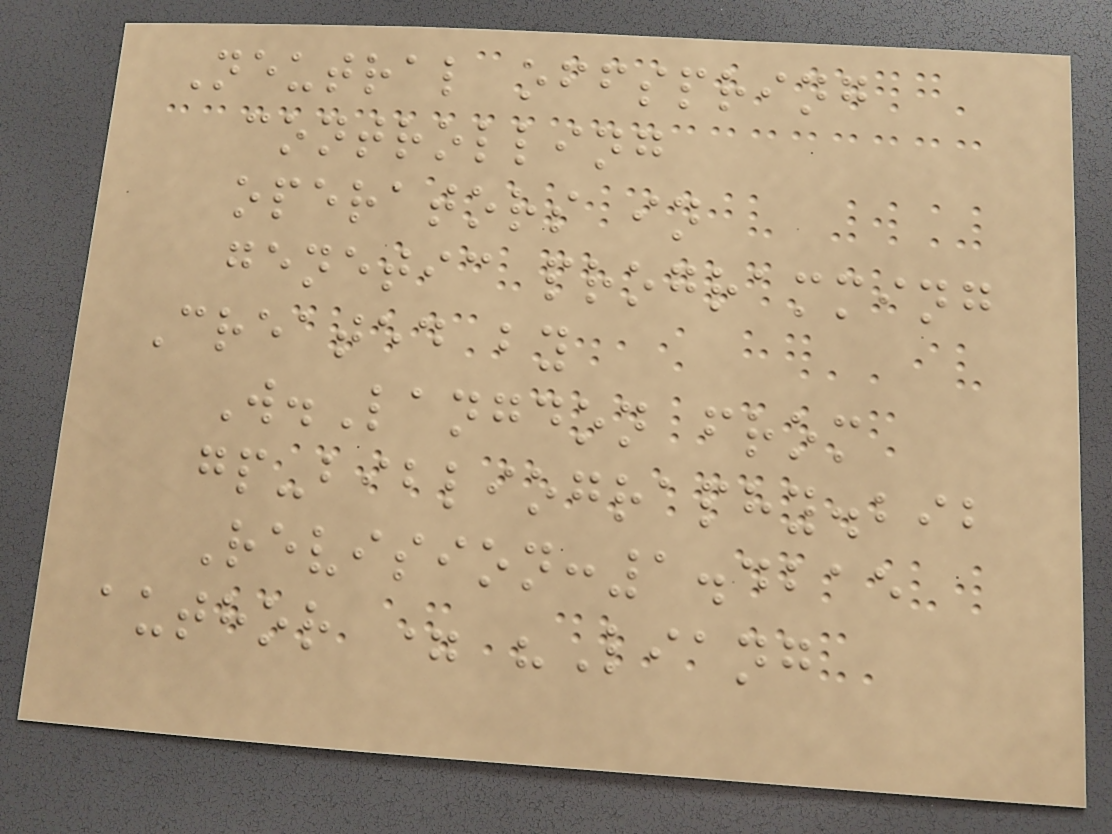Neutral offspring
controlling
operators in
genetic programming
Created by
W.Langdon from
gp-bibliography.bib
Revision:1.4215
author = "Liang
